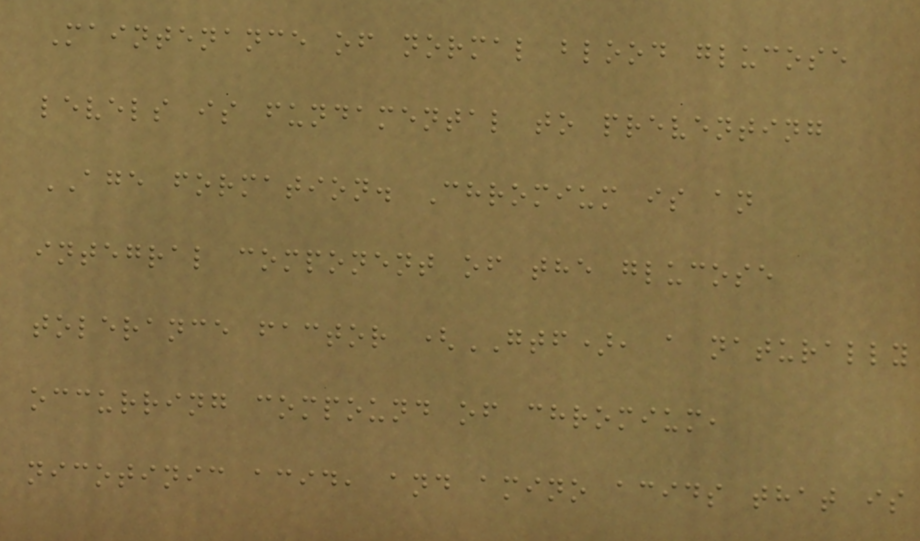Maintenance of normal blood glucose
levels is fundamental to preventing
AGE formation. Chromium is an
integral component of the glucose
tolerance factor (GTF), a naturally
occurring compound of chromium,
nicotinic acid, and amino acids that is
